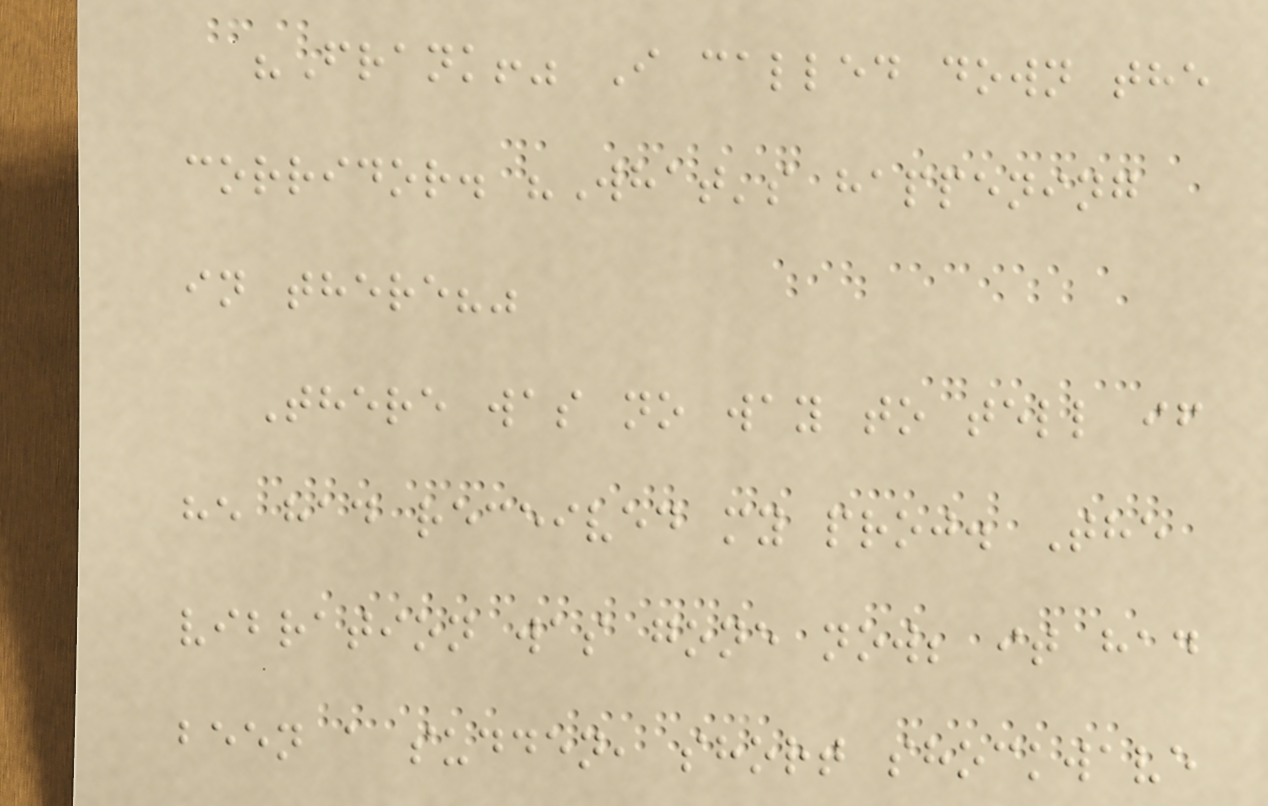"Frank!" I called down the
corridor. "What's happening
in there?"
There was no way to tell if
he had received my proj. The
vibration was gone now; it had
been a sudden, short shockwave
